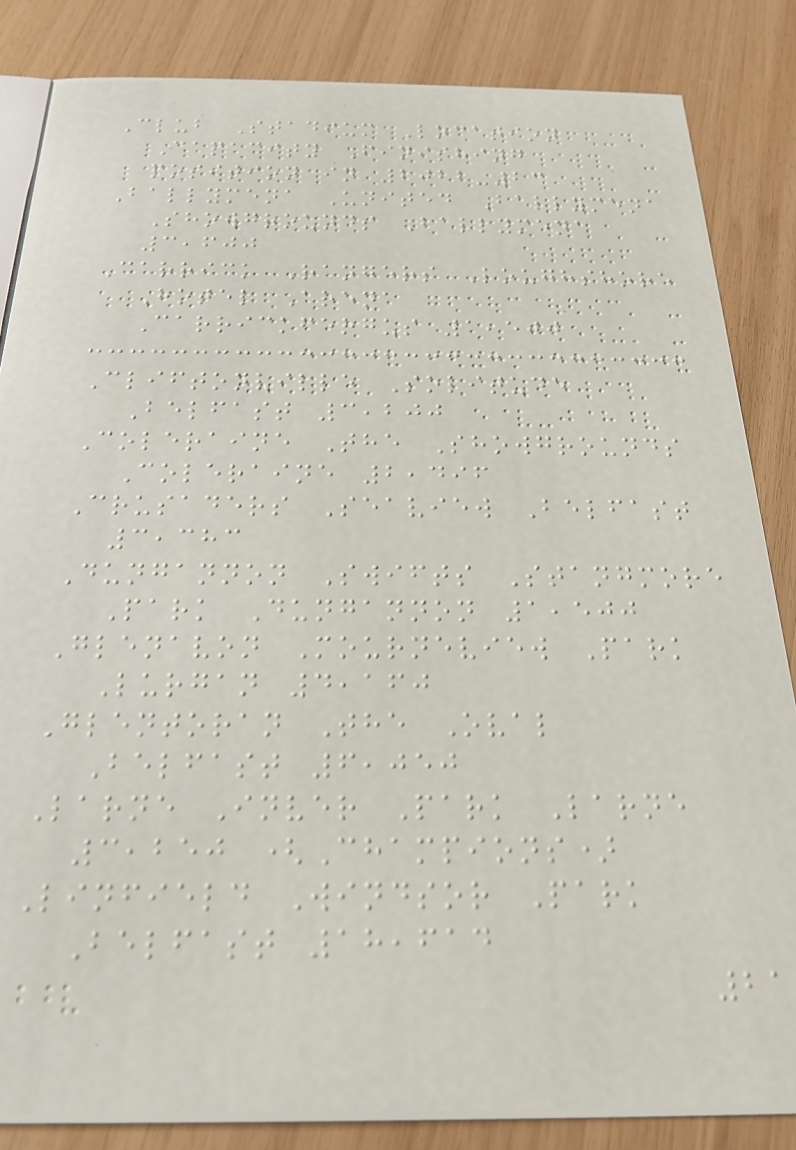Club Stadium Location
Capacity Finishing
position in 2022-23
Ballymena United Ballymena
Showgrounds Ballymena
3,600
Carrick Rangers Loughshore
Hotel Arena
Carrickfergus 1,500
Cliftonville Solitude
Belfast 3,200
Coleraine The Showgrounds
Coleraine 2,496
Crusaders Seaview Belfast
3,383
Dungannon Swifts Stangmore
Park Dungannon 1,500
Glenavon Mourneview Park
Lurgan 4,160
Glentoran The Oval
Belfast 6,050
Larne Inver Park Larne
3,250 (Champions)
Linfield Windsor Park
Belfast 18,614
21
